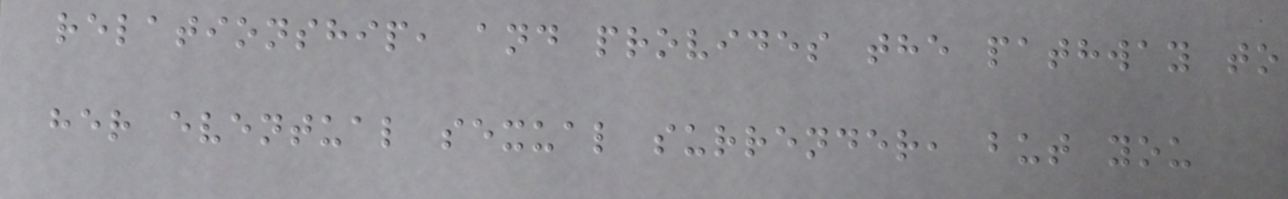relationship, and provides the pathway to
her eventual sexual surrender, but you
